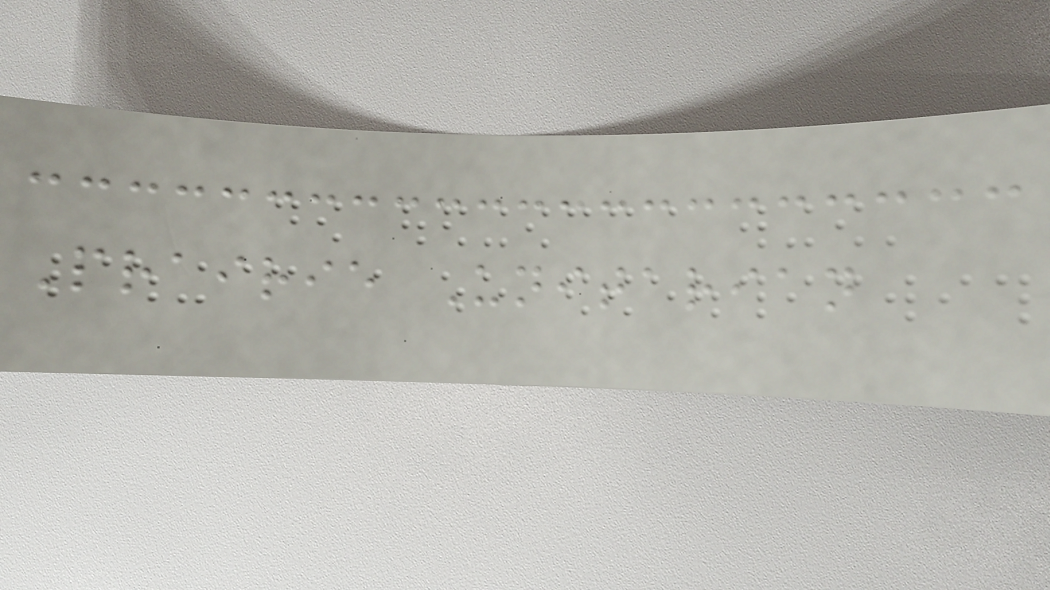Prairie Unitarian
